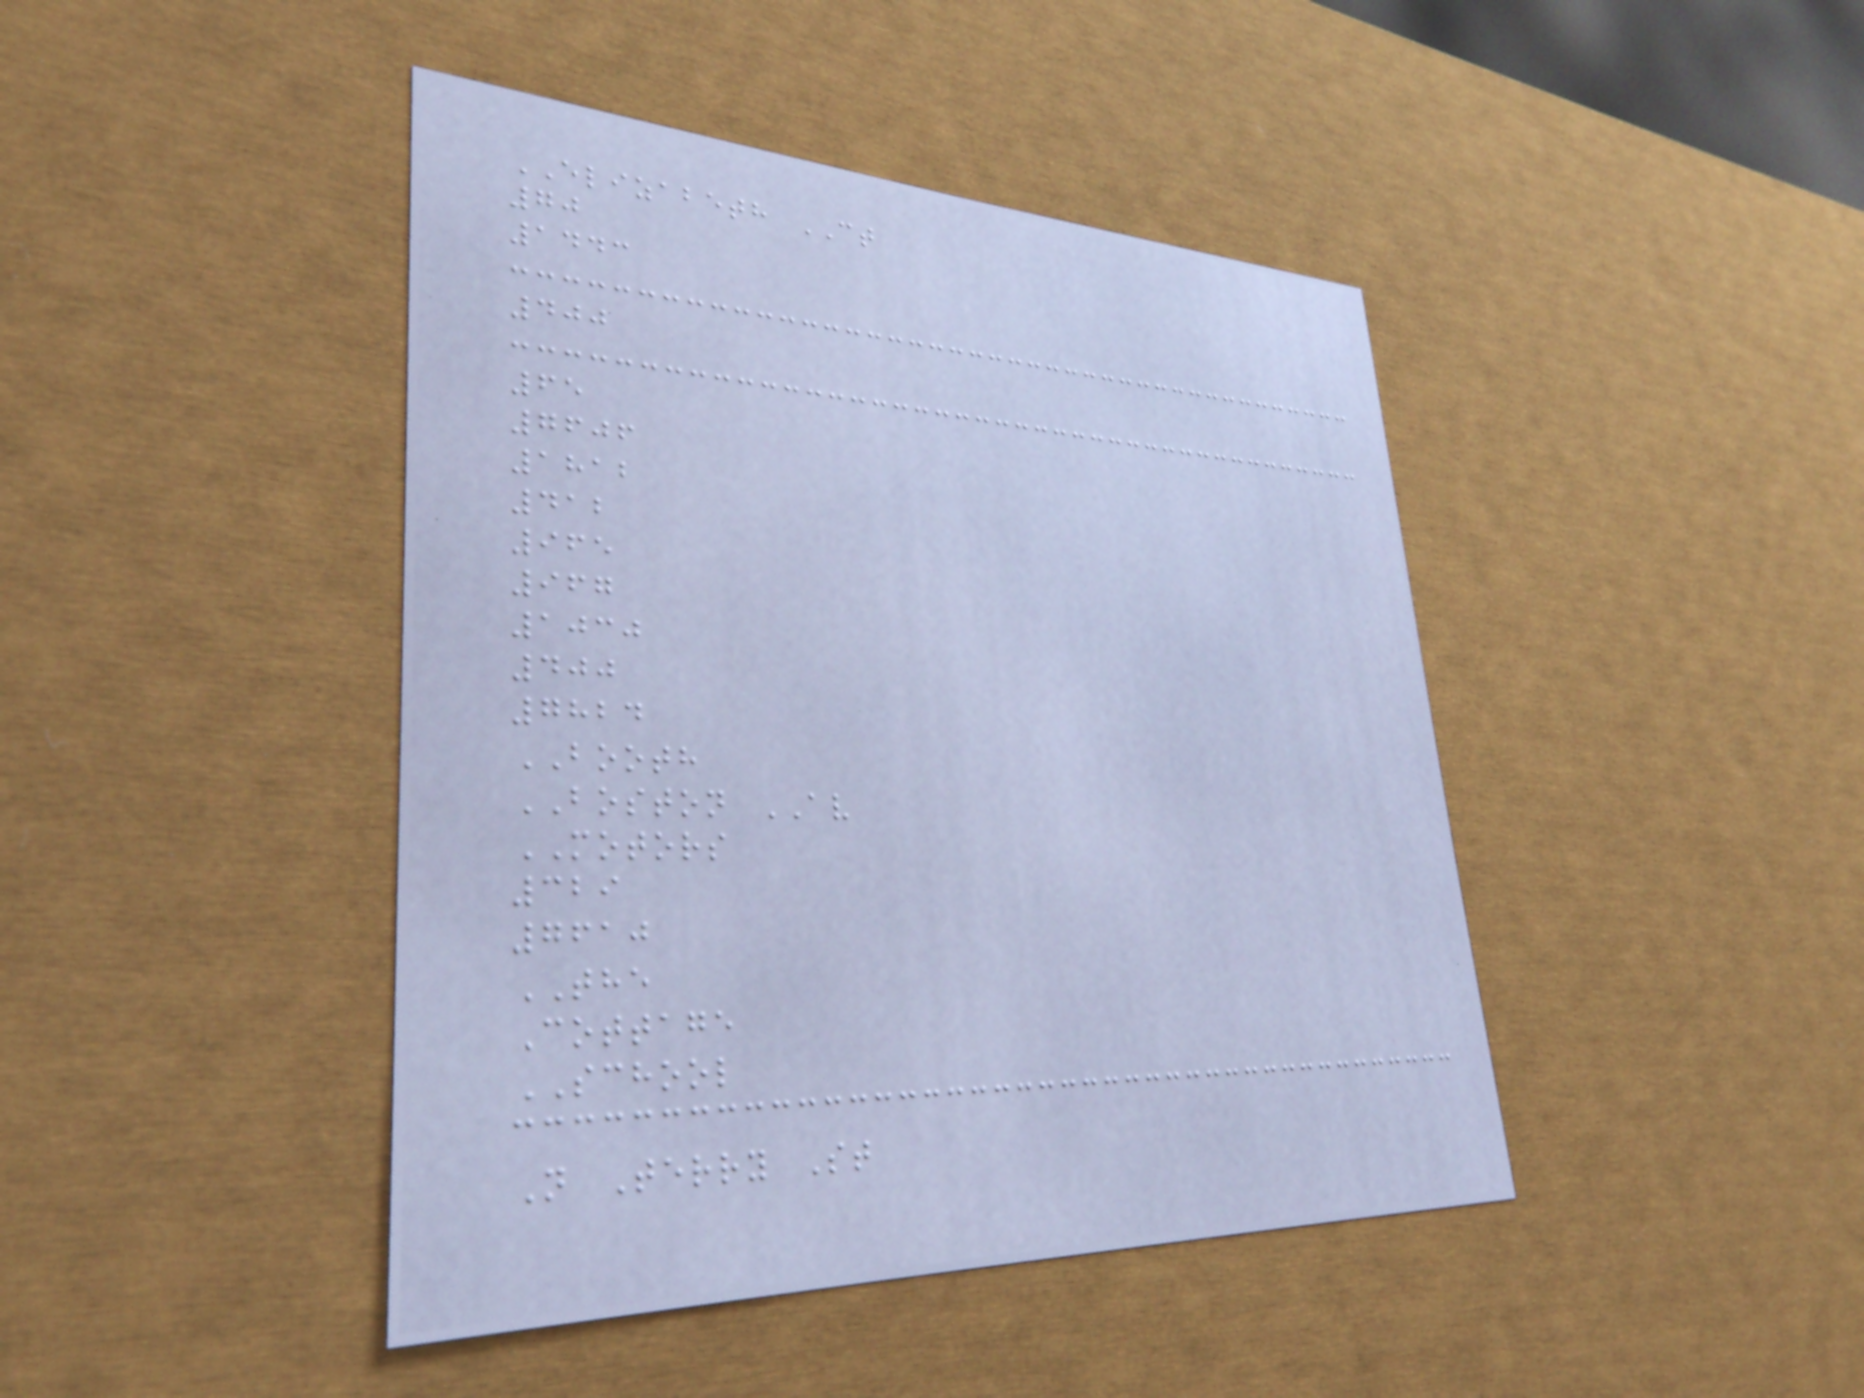ELIZABETH CT
70
1443
400
65
7606
1812
412
965
967
1030
400
7824
BOOTH
BOSTON AV
MOTORS
329
7610
THE
Cottage
SCHOOL
N Terry St
